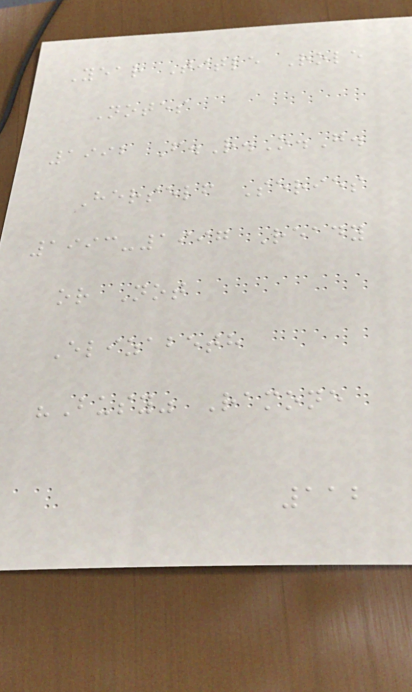Year Title Role
Notes
1992 F.R.O.G.
Herself Series
1993-1997 Ready
or Not
Elizabeth
"Busy" Ramone
112
